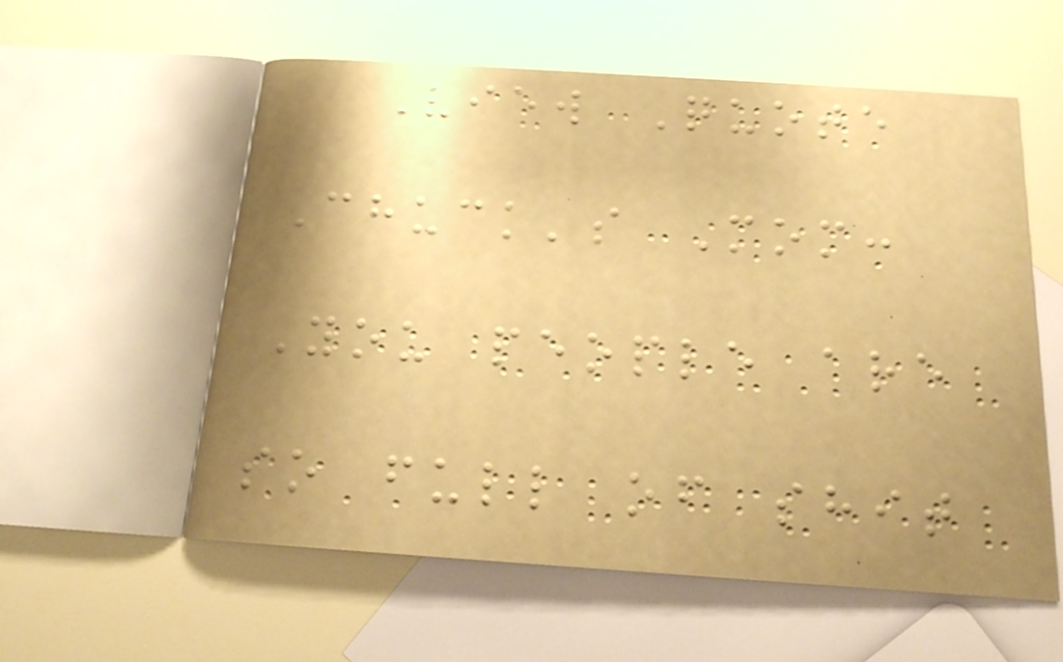View Quote
Chuck's Mom:
You people are
so full of shit
